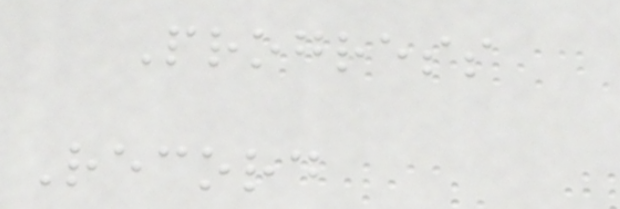Progress
Record
